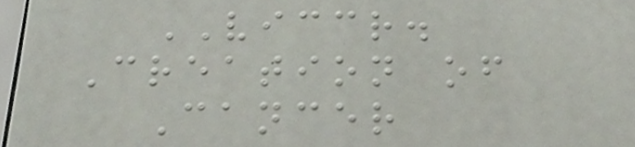VICCR.
Creation of
Cancer
